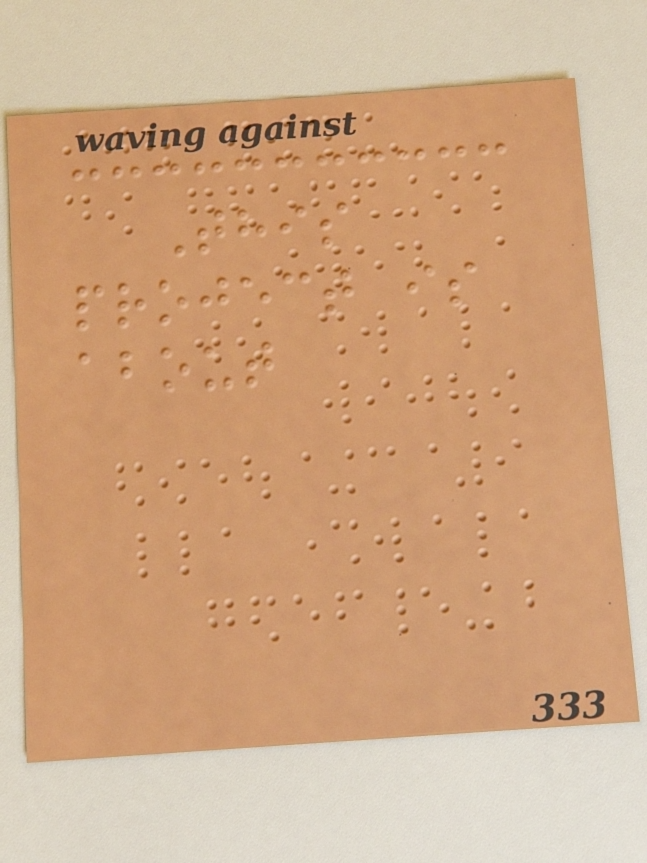This
project is
about
